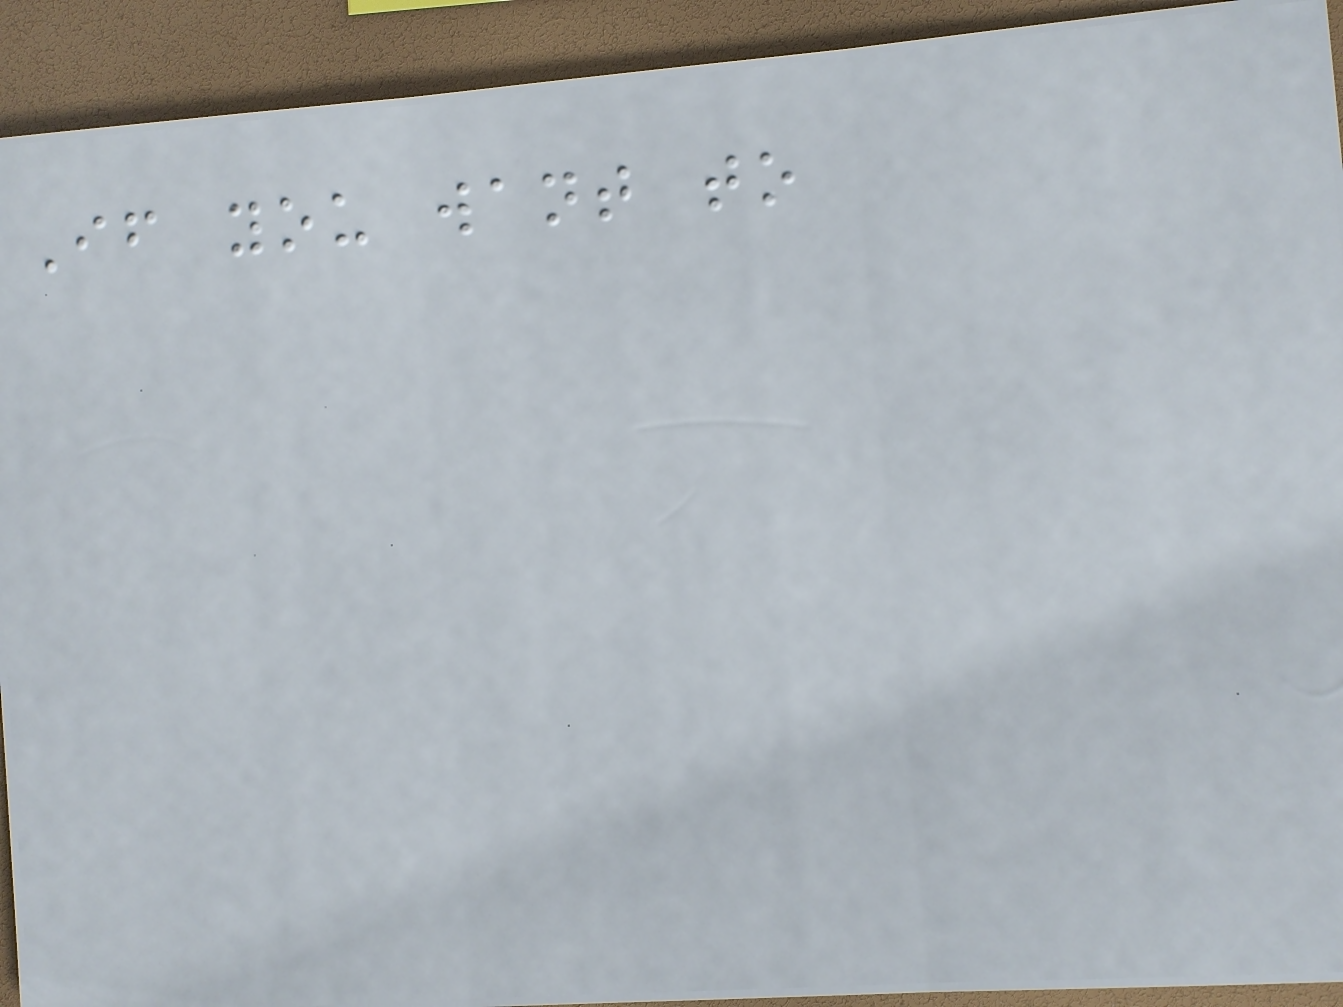If you want to
